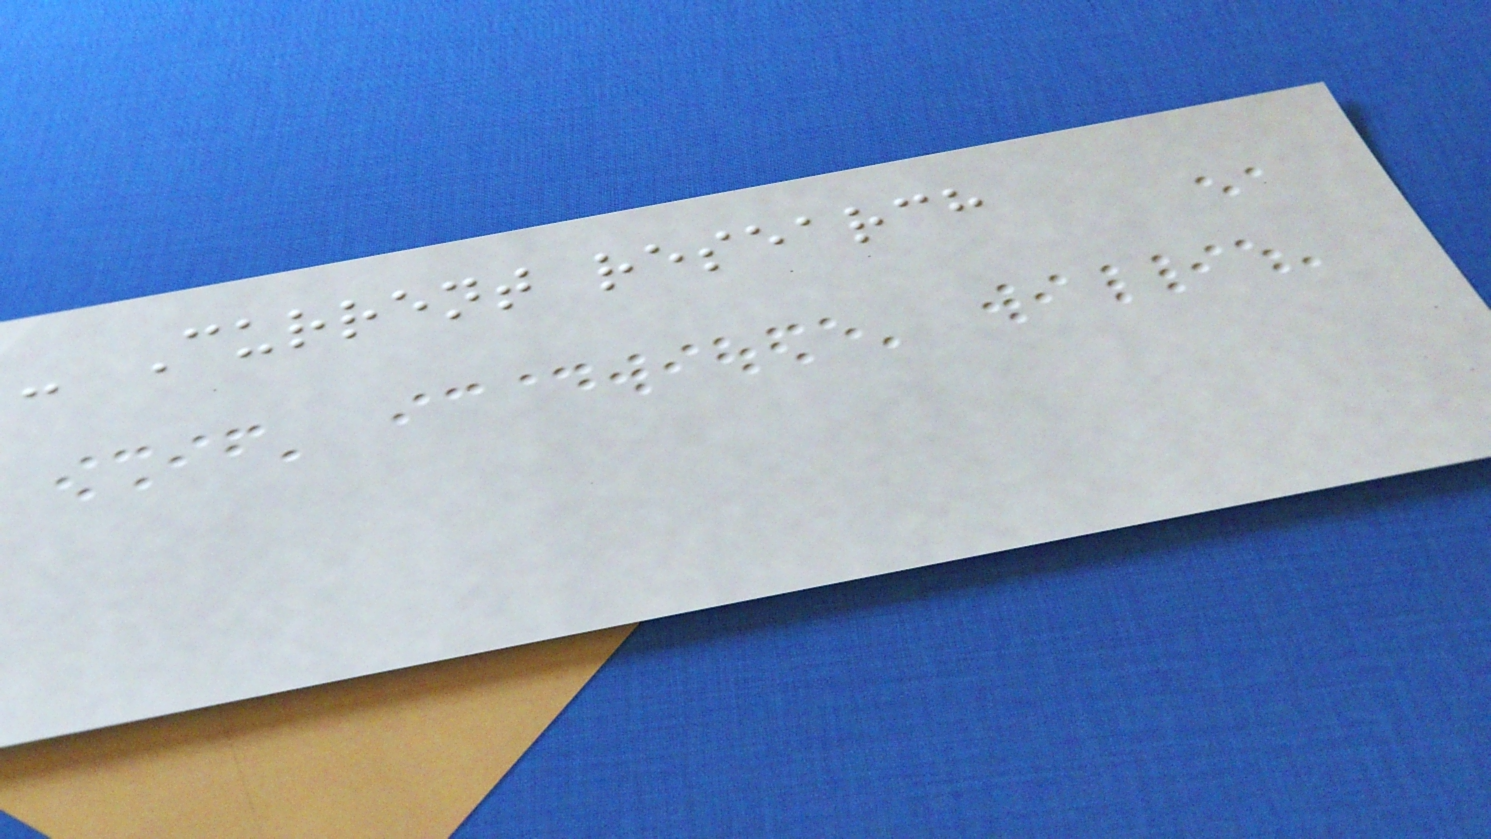- Current research
